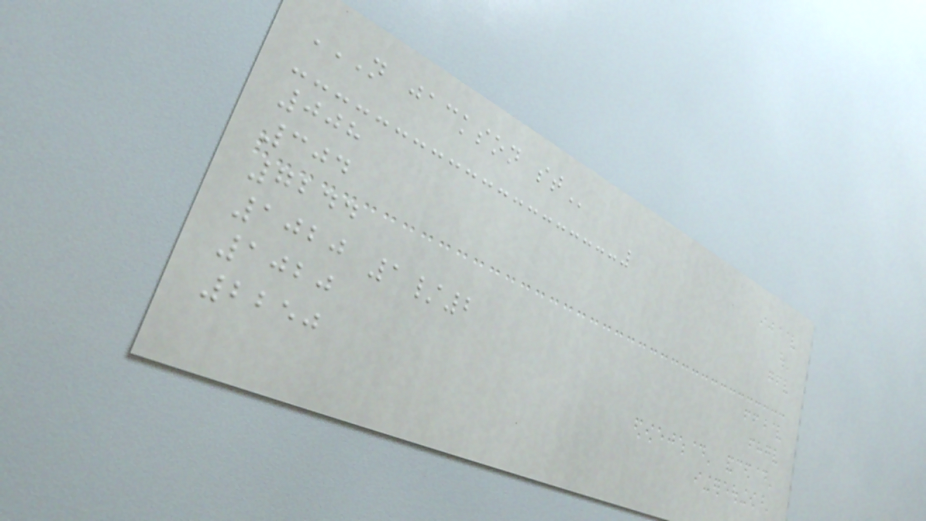N JACKSON ST
008
304
7244
1020 1/2
1020
2250
